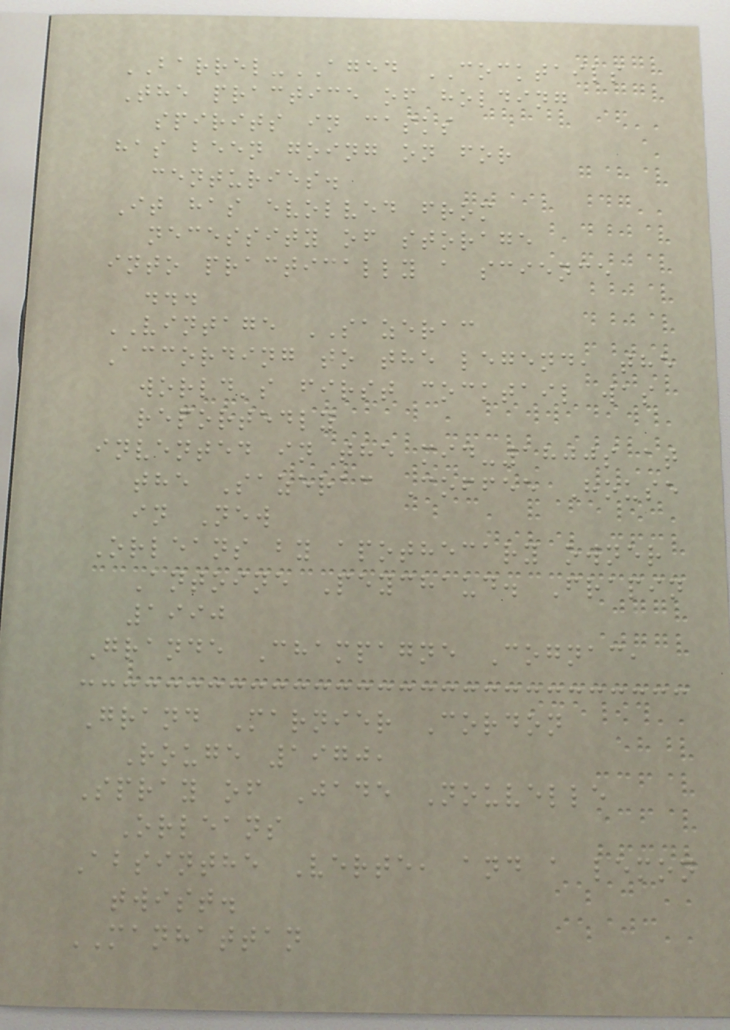BARREL-AGED COCKTAILS
The practice of holding
spirits in casks
has been going on for
centuries.
It has evolved from
necessity of storage
into practically a science
...
VINTAGE SAZERAC
According to the legend, the
world's first cocktail was
reportedly
invented in the mid-1800s at
the Sazerac Coffee House
in New
Orleans by apothecary owner
Antoine Peychaud. Frapin
1990
Grande Champagne Cognac,
Grand Marnier Cordon
Rouge 1970,
Spray of Jade Nouvelle
Orleans
Absinthe Verte, and a lemon
twist.
MANHATTAN
